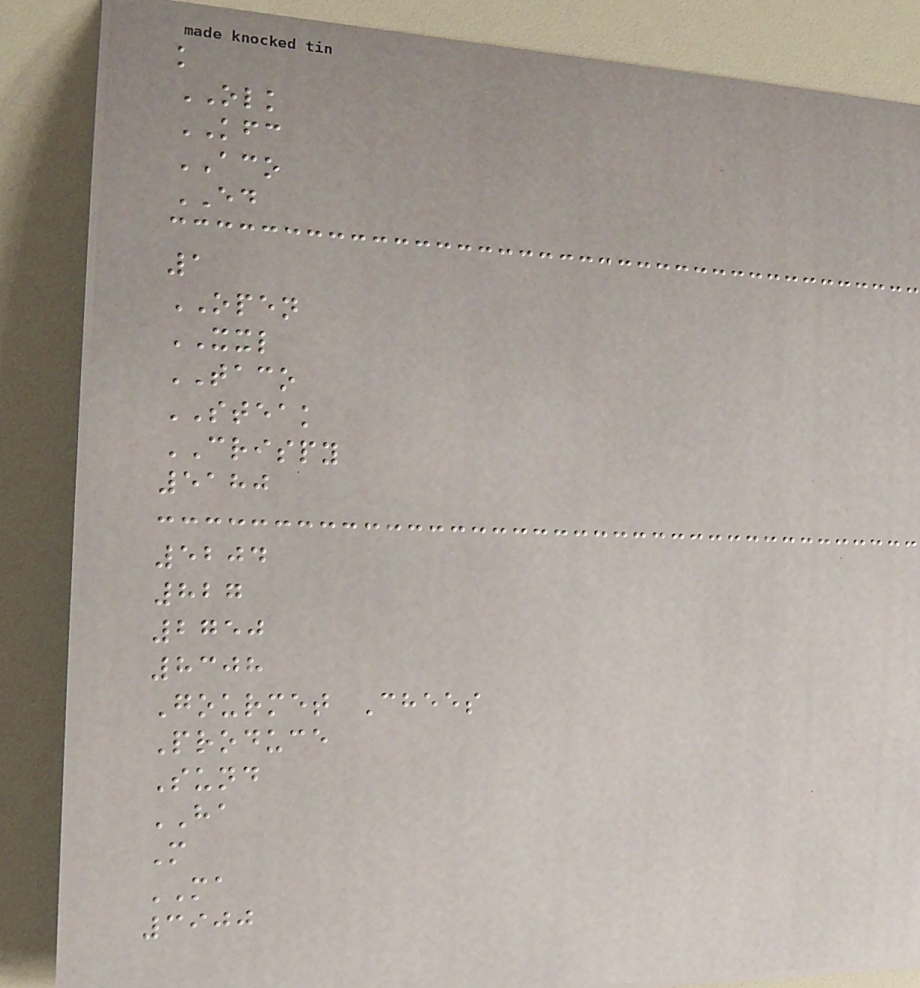k
OLK
KFC
ACO
ED
1
OPEN
XXL
TACO
STEAK
CRISPY
5180
5204
827
2750
8308
Gourmet Chees
Produce
Sund
HA
M
MA
3900
